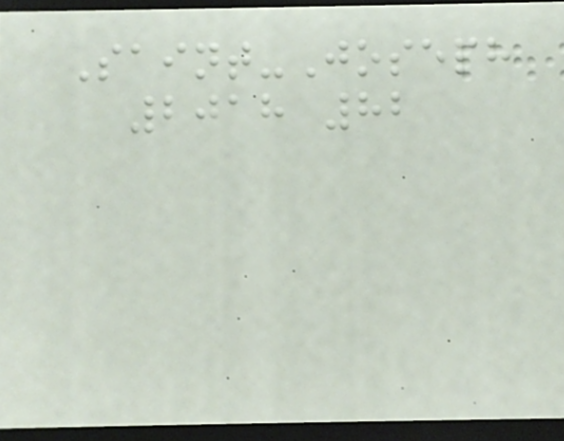Saint-Joseph
2018 82
